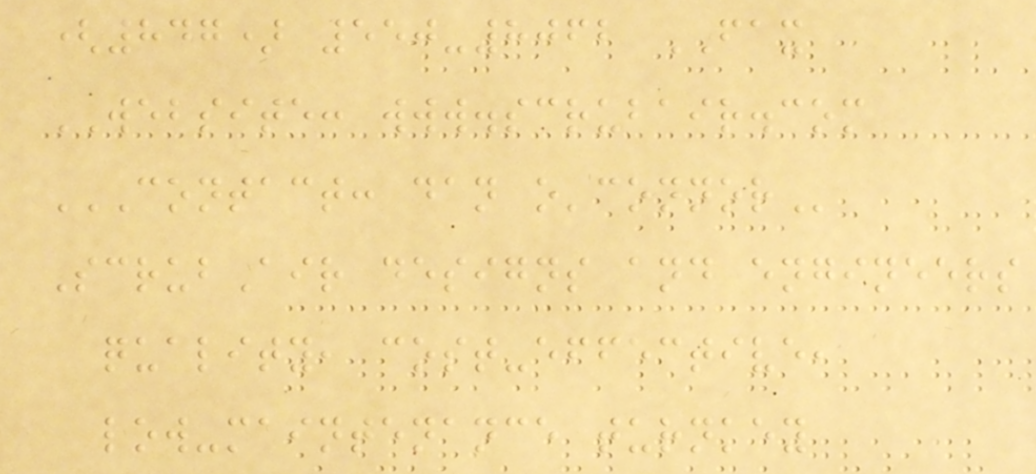(847) 550-8062 FAX
WEBSITE: www.scrubair.com
CONTACT: DAN O'CONNOR
ScrubAir designs and engineers
quality, cost-effective,
low-maintenance turnkey
